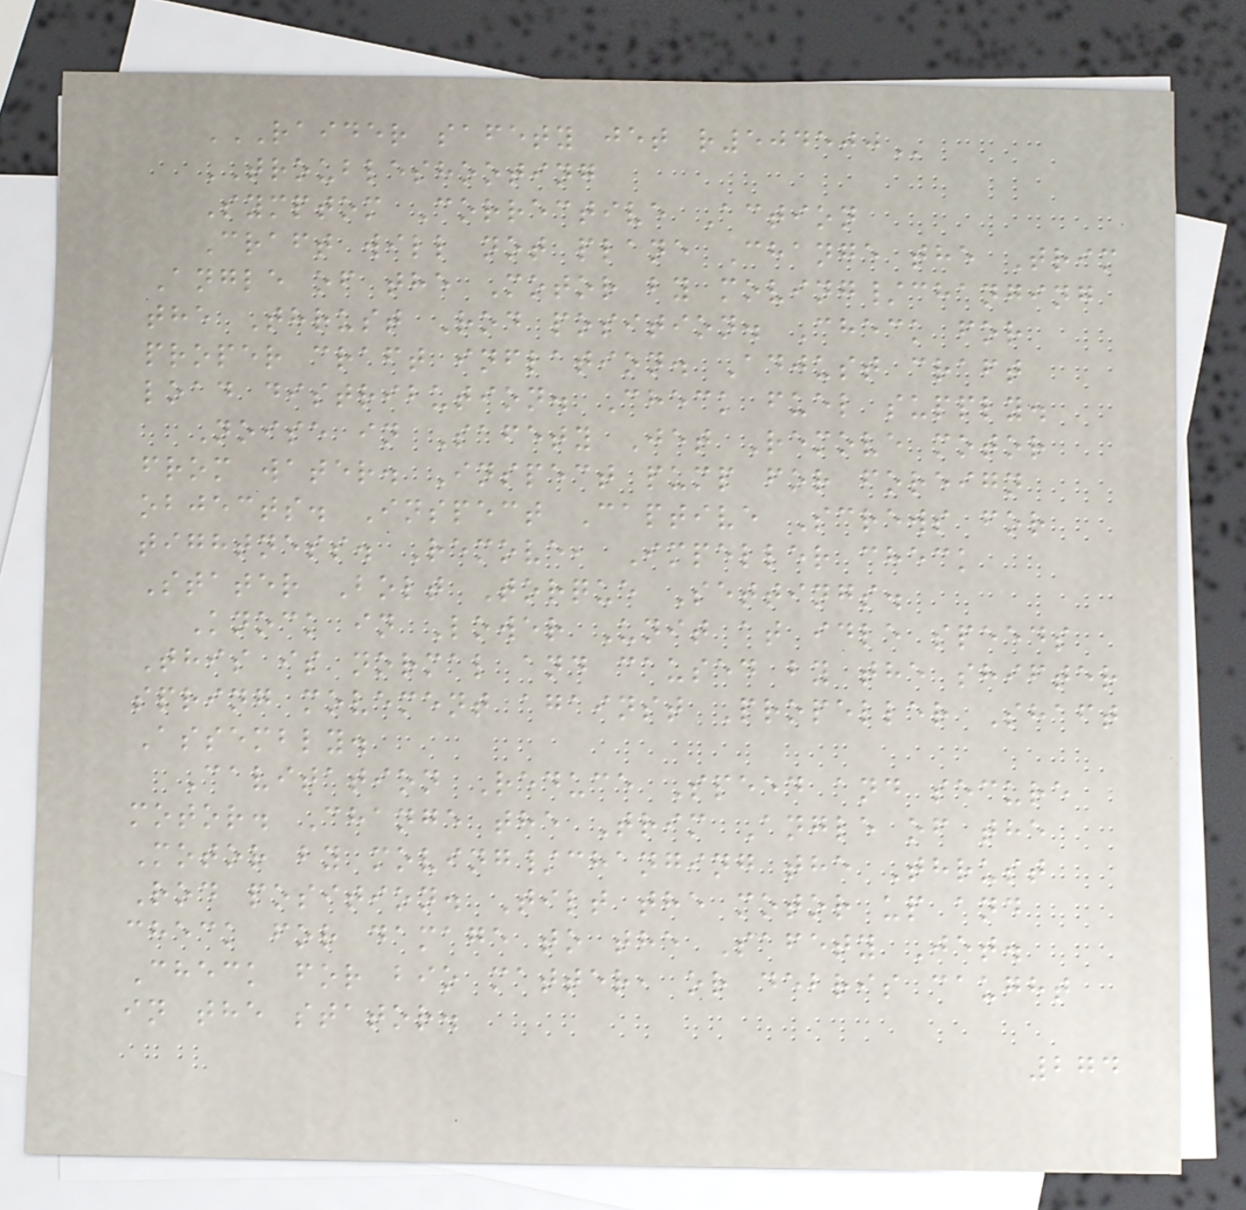RAIDER SAFETY JET R504500
TROUBLESHOOTING
Symptom Corrective Action
Craft will not plane Change the Trim
Angle of the Motor by moving/changing
the Thrust Rod position. Check for
proper craft inflation. Adjust craft
load distribution. Check fuel supply.
Noise in Safety Jet Remove motor
from water. Inspect pump for foreign
objects. Inspect Captive Screws for
tightness. Remove, Impeller check
Stater Bolt Torque Settings.
Knock in Lower Unit at idle speeds
This is normal and caused by the shifter
spring movement against Propeller Shaft
Assembly.
Cavitation Reduce Speed and secure
motor. Change the Trim Angle of the
Motor by moving/changing the Thrust
Rod position. Tilt the motor up and
check for damage to the Safety Jet.
Check for bio matter, or debris caught
in the stator.
274
